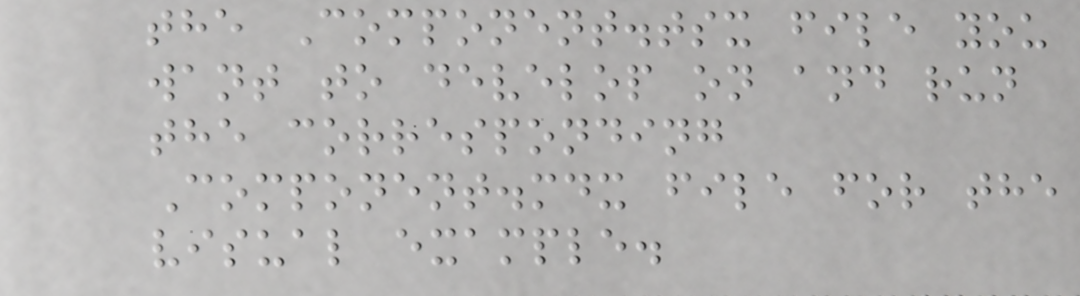the Component.tsx file you
want to develop on and run
the corresponding
Component.mdx file for the
visual example.
